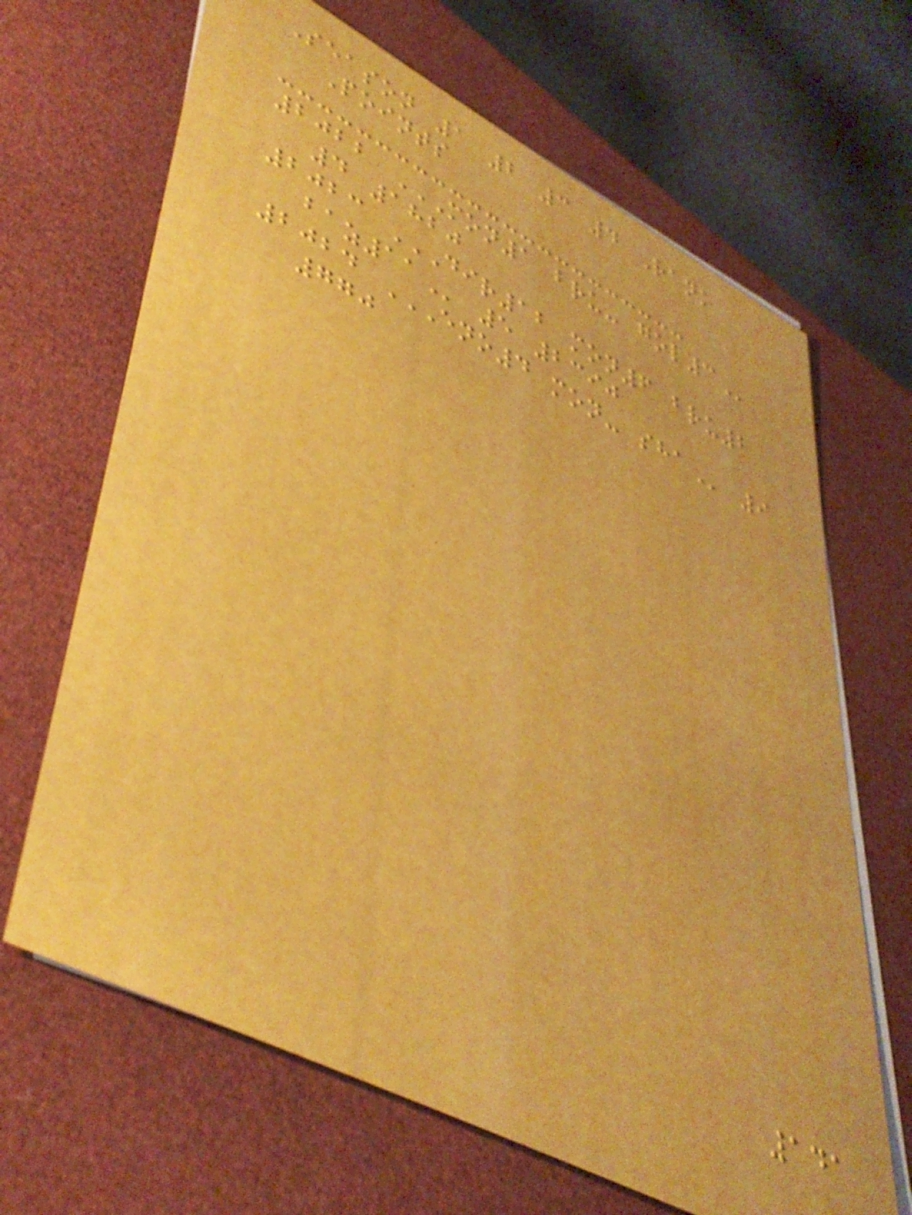Season 1 2 3 4 Rank
Points
2022 MON1 BRU- GOL3
4 1820
2023 DIR12 MON6 BRU2
BAZ11 5 2390
2024 ENO4 MON- SHA 9
770
141
